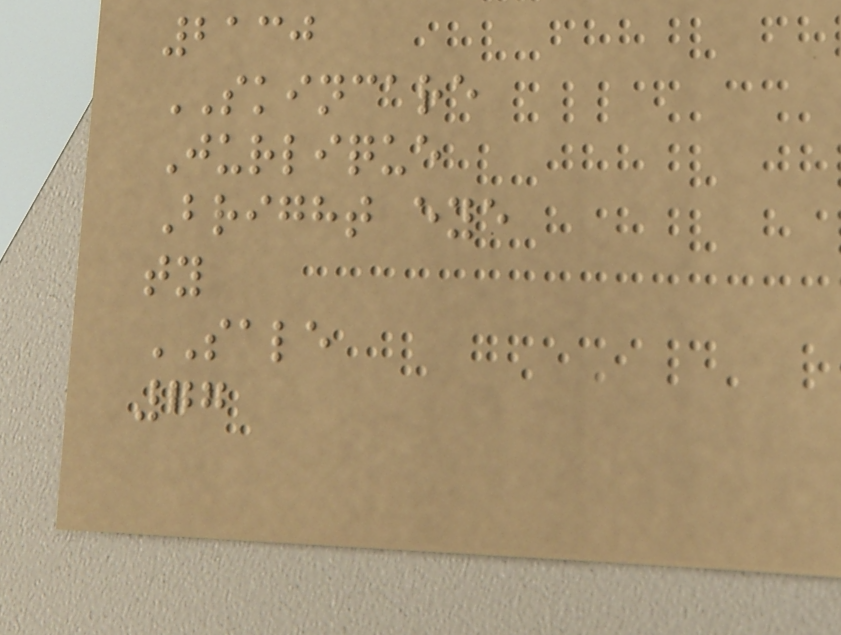2130
SKINCARE
Jurlique
Bright eye
ty
SALE
77
